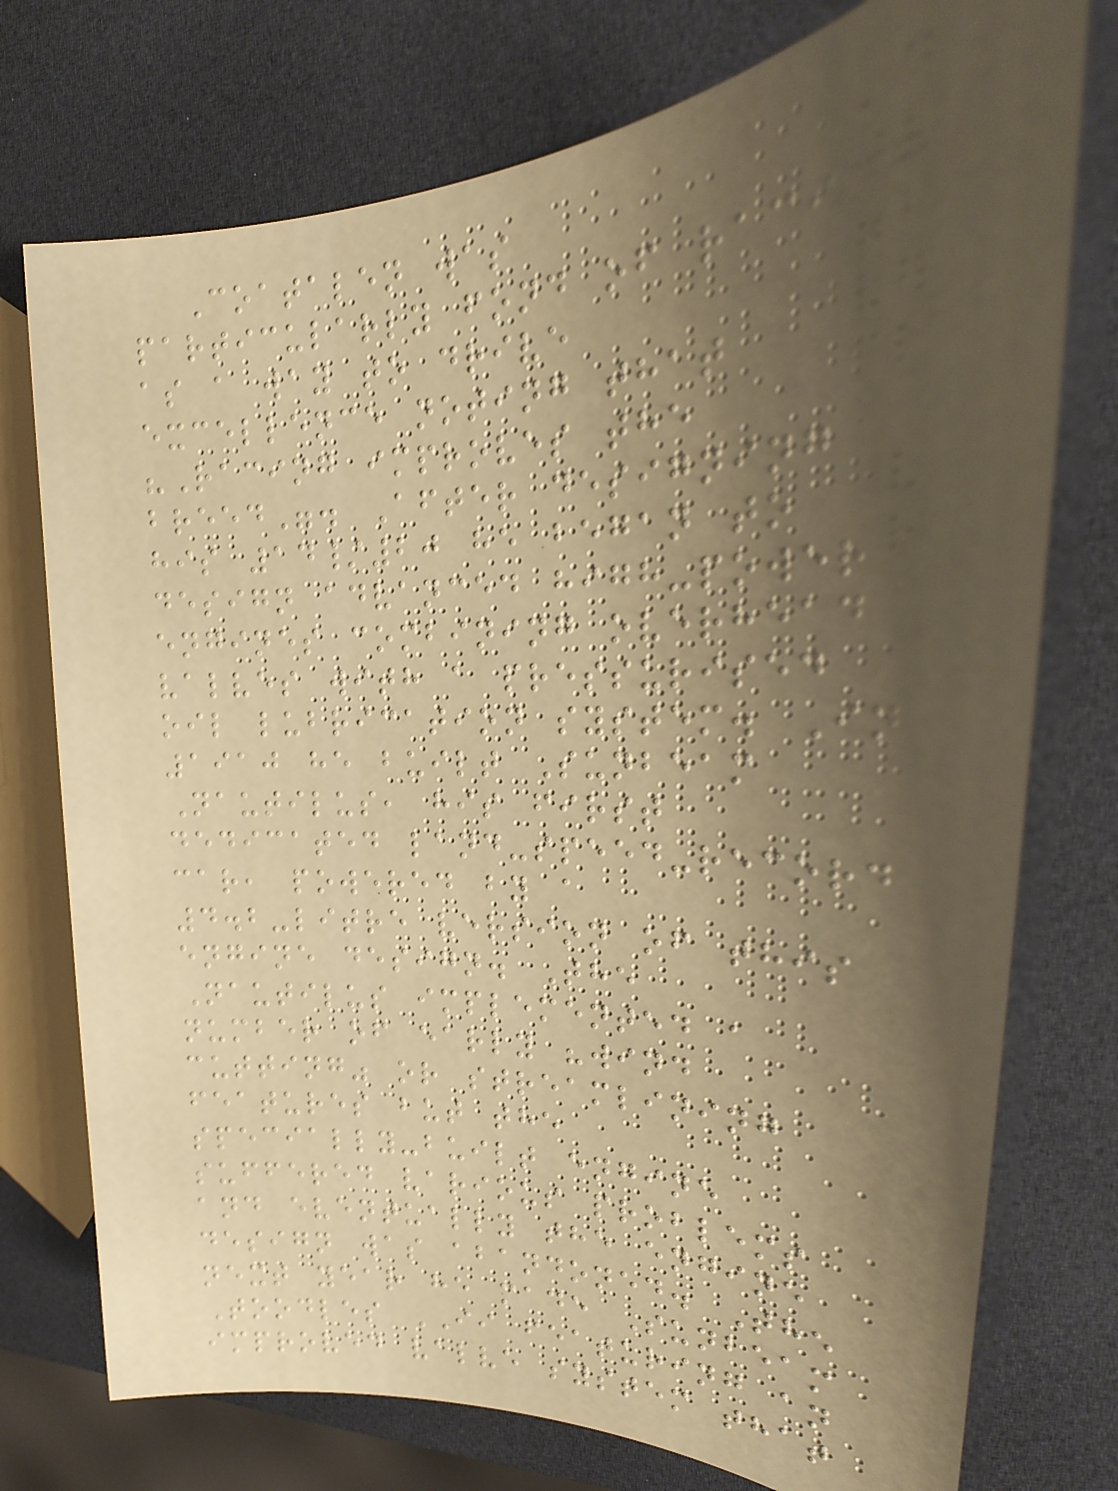Coatalen was
particularly fond of racing
as a way to drive
excellence noting that
"Racing improves the
breed". After designing
his 14/20 he began to
design advanced high-power
engines combining overhead
valves with a pressurised
oil lubrication system. In
1910 he built Sunbeam
Nautilus, his first
dedicated land-speed-record
car, powered by a
4.2-litre version of this
engine design. The
Nautilus implemented a
number of early "wind
cutting" or streamlining
features but the
specially-built engine
suffered various problems
and eventually the engine
design was abandoned. The
next year he made Sunbeam
Toodles II featuring an
improved valve system that
